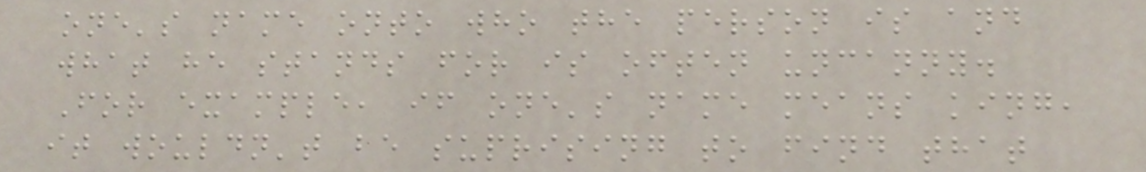one's name onto who the person is and
what he stands for is often uncanny.
For example, if one's name means king,
it wouldn't be suprising to find that
